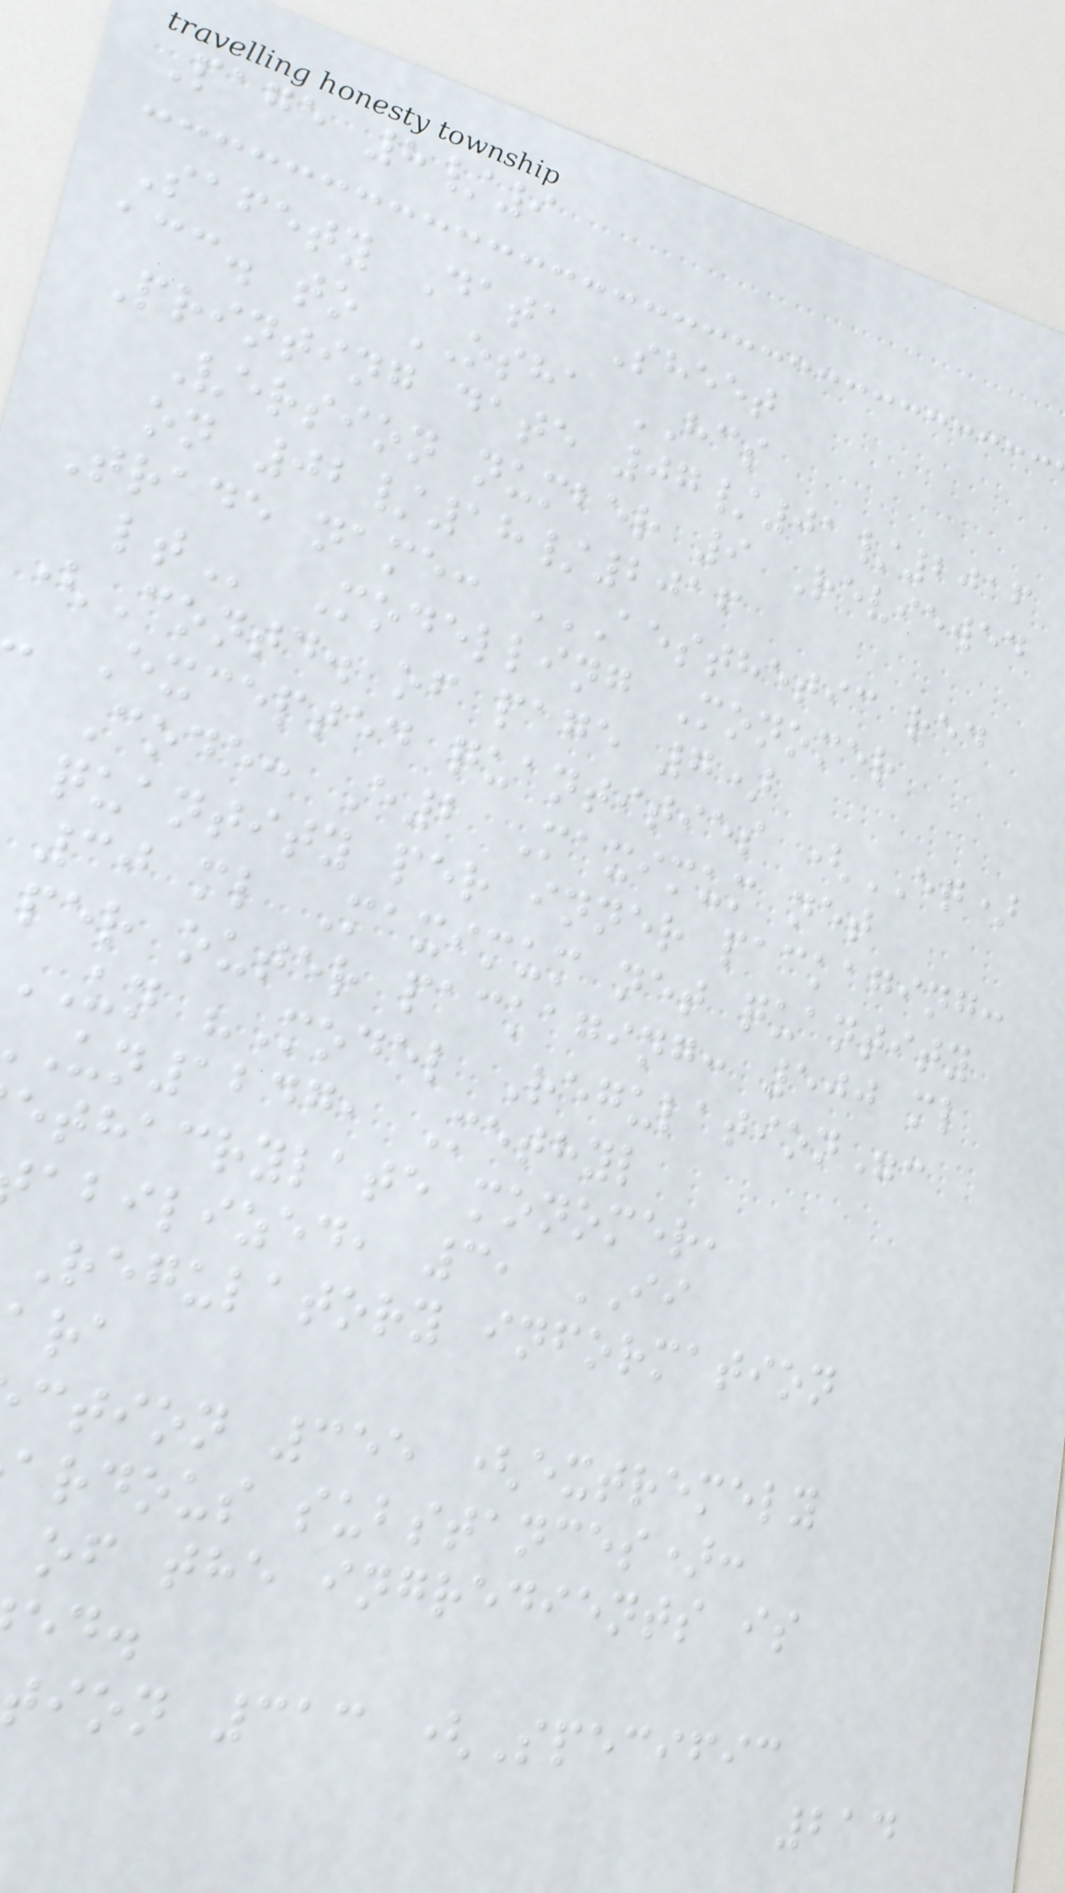Page 8/9
Safety Data Sheet
acc. to OSHA HCS
Printing date 07/01/2016
Version number 9 Reviewed
on 02/18/2016
Trade name: AESTHETIC RED
Modelling Monomer
(Contd. of page 7)
- Excepted quantities (EQ)
Code: E2 Maximum net
quantity per inner packaging:
30 ml Maximum net quantity
per outer packaging: 500 ml
UN "Model Regulation":
un1247, Methyl
ethacrylate monomer,
abilized, 3, II
Regulatory information
ction 355 (extremely
ardous substances):
of the ingredients is
tion 313 (Specific
214
